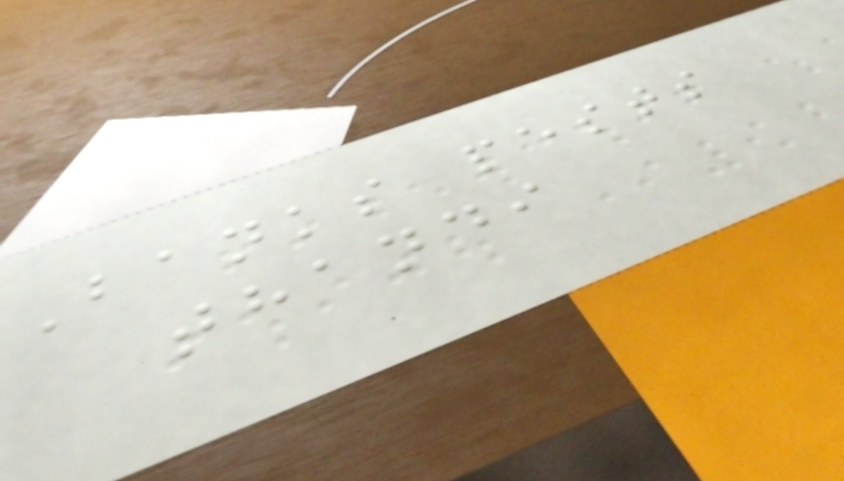Banks pests
thandi
